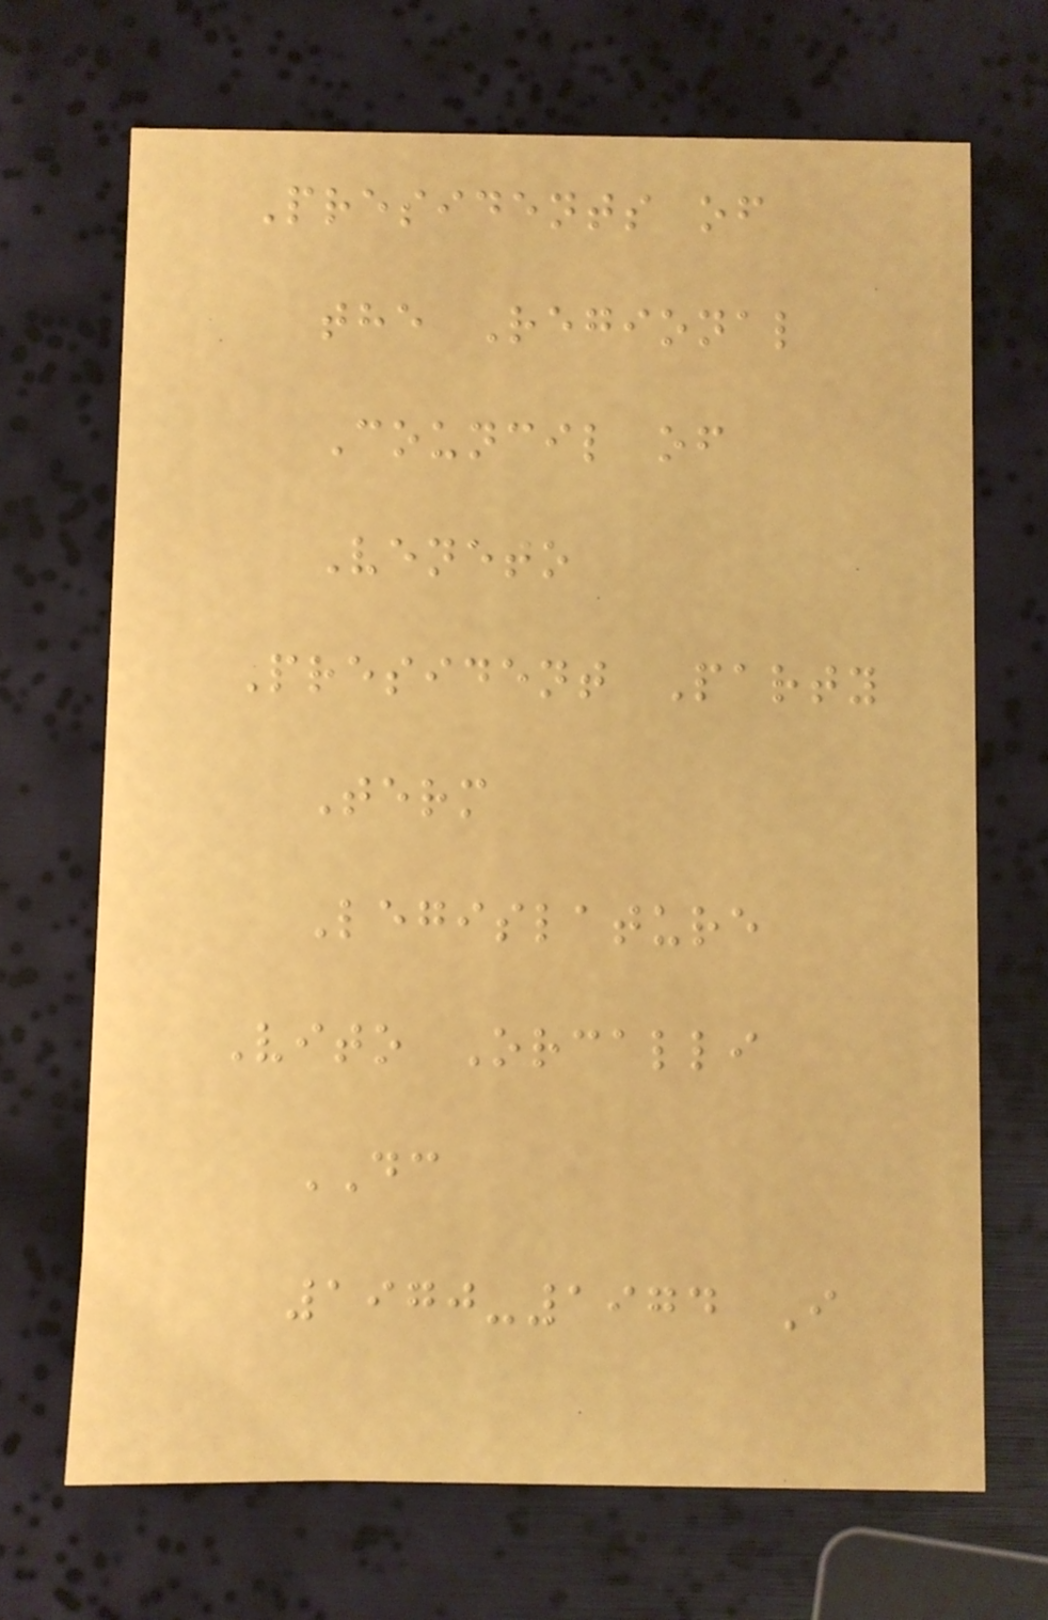Presidents of
the Regional
Council of
Veneto
President Party
Term
Legislature
Vito Orcalli
DC
1970-1974 I
